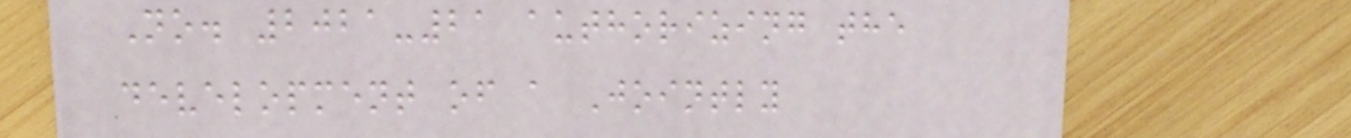No. 2021-21 authorizing the
development of a Jointly
